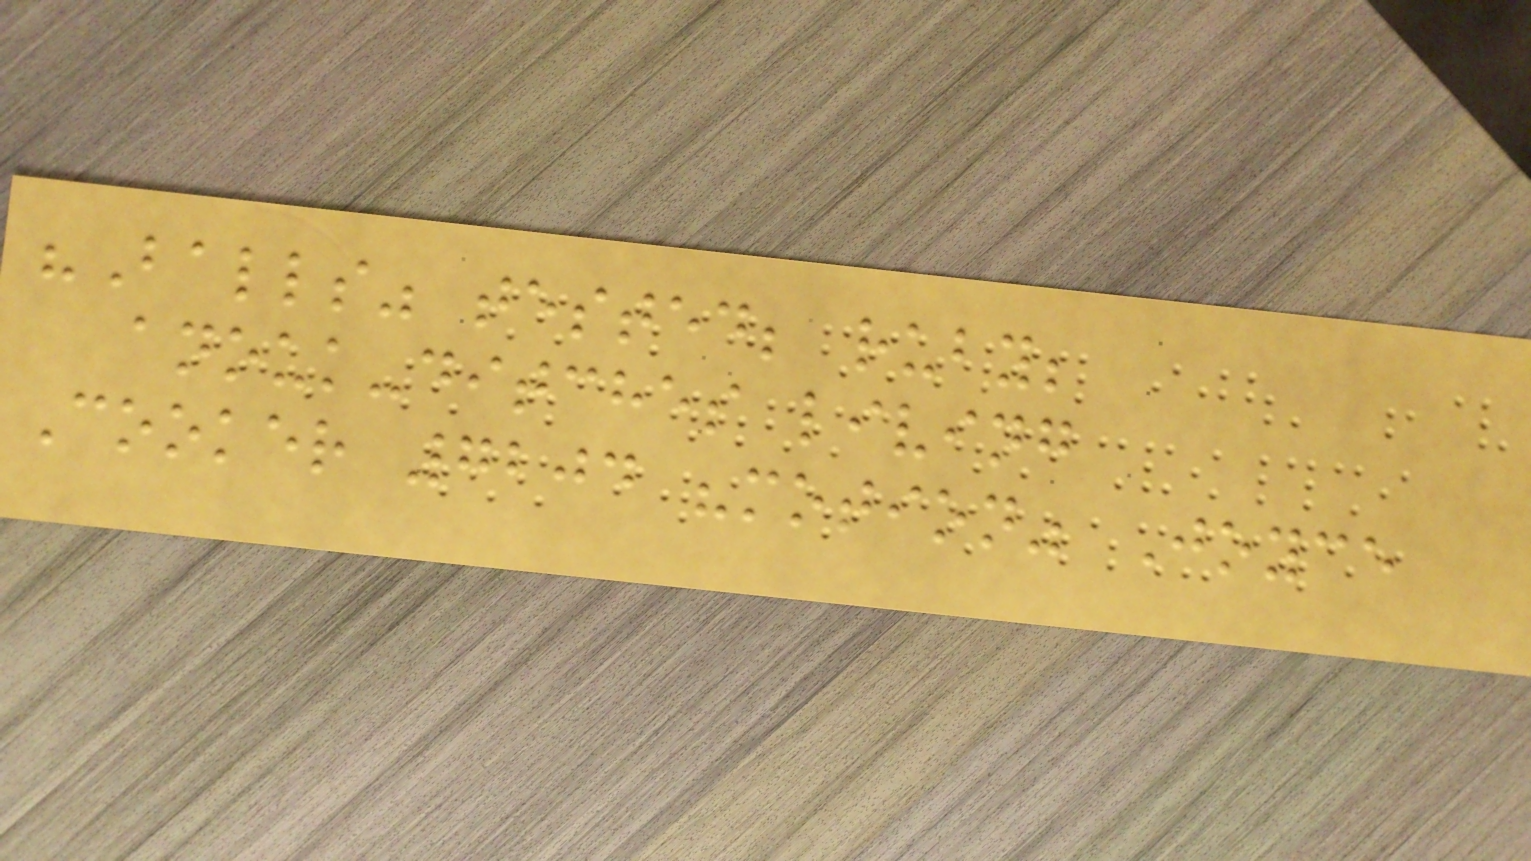"Balls" tested; ruby;
anouk-ditches living
Cooker 7204 "motion" Joyce
